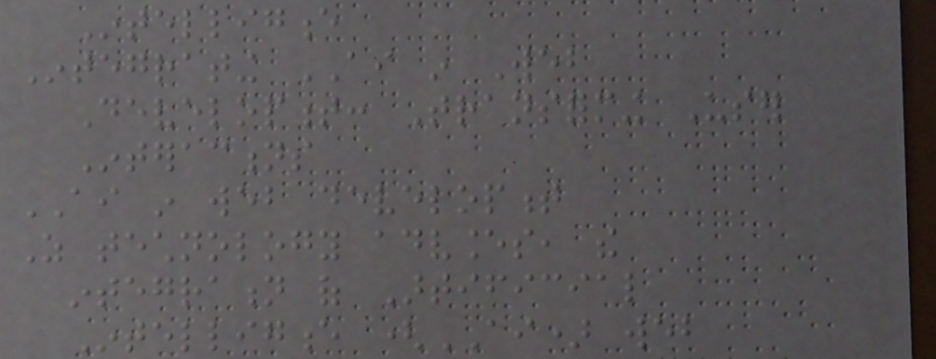Intelligence
Integrating AI in Web
Development: Transforming User
Interactions
AI in web development
As technology advances, the
integration of Artificial
Intelligence (AI) web
